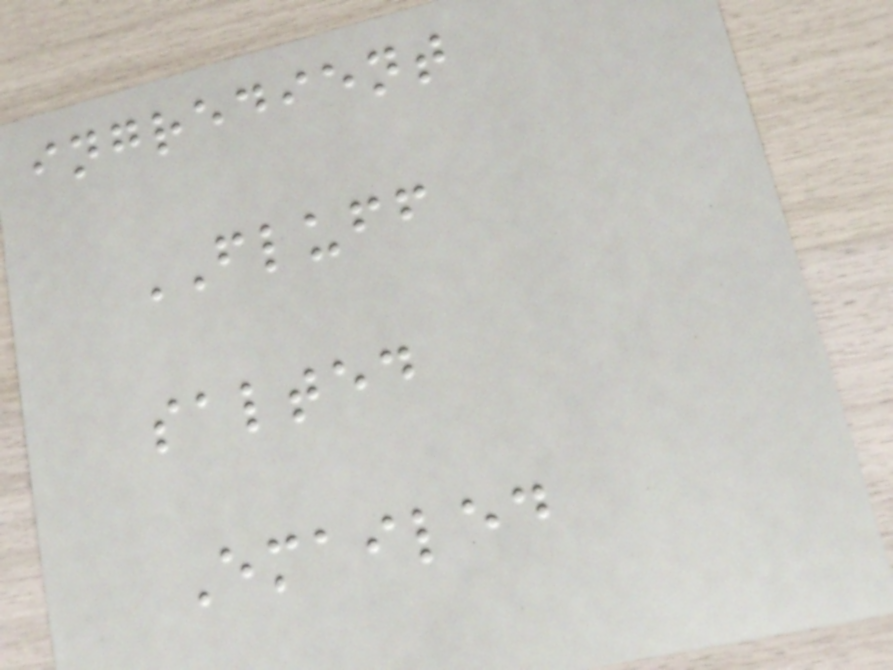ingredient
FLUFF
salted
Emailed
